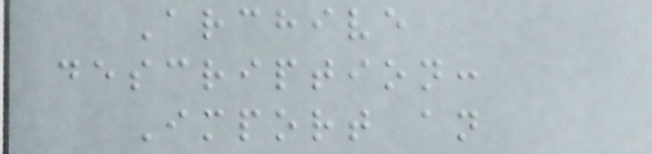Archive
description:
Import an
